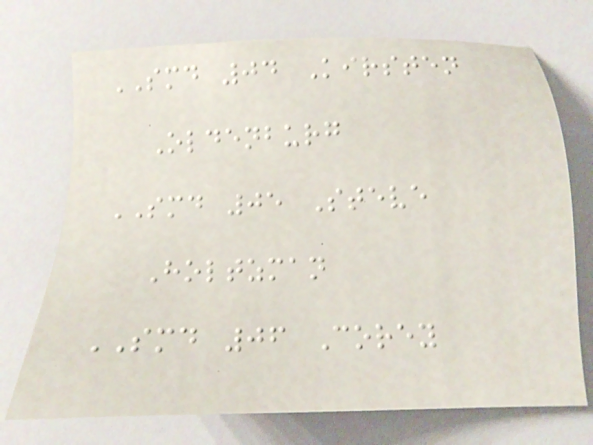SMD 04 Kirsten
Oldenburg
SMD 05 Steve
Holtzman
SMD 06 Corey
